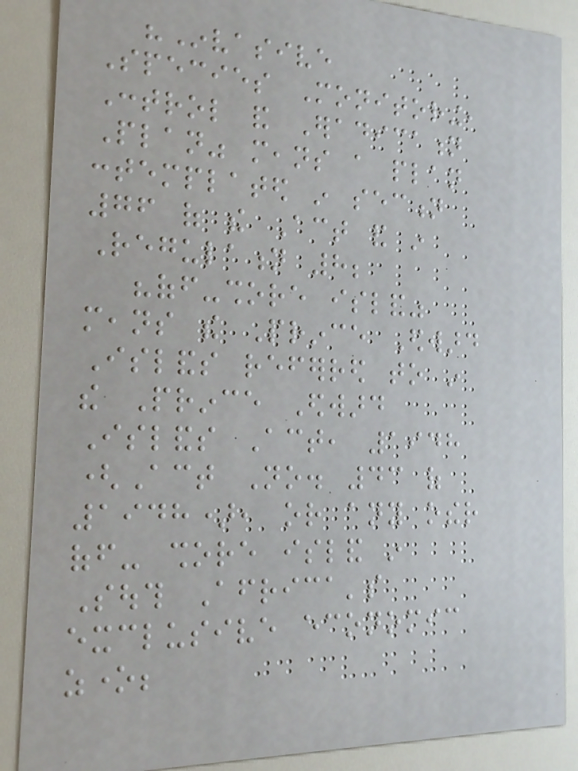"Invasive
Species Monitoring,
Control and Eradication
Plan" means a plan
contemplated in section
76 of the Act and in
Regulation 8;
"off-shore island"
means the Prince Edward
Islands referred to in
the Prince Edward
Islands Act, 1948
(Act No. 43 of
1948), or any other
off- shore island in
South Africa's
exclusive economic
zone;
